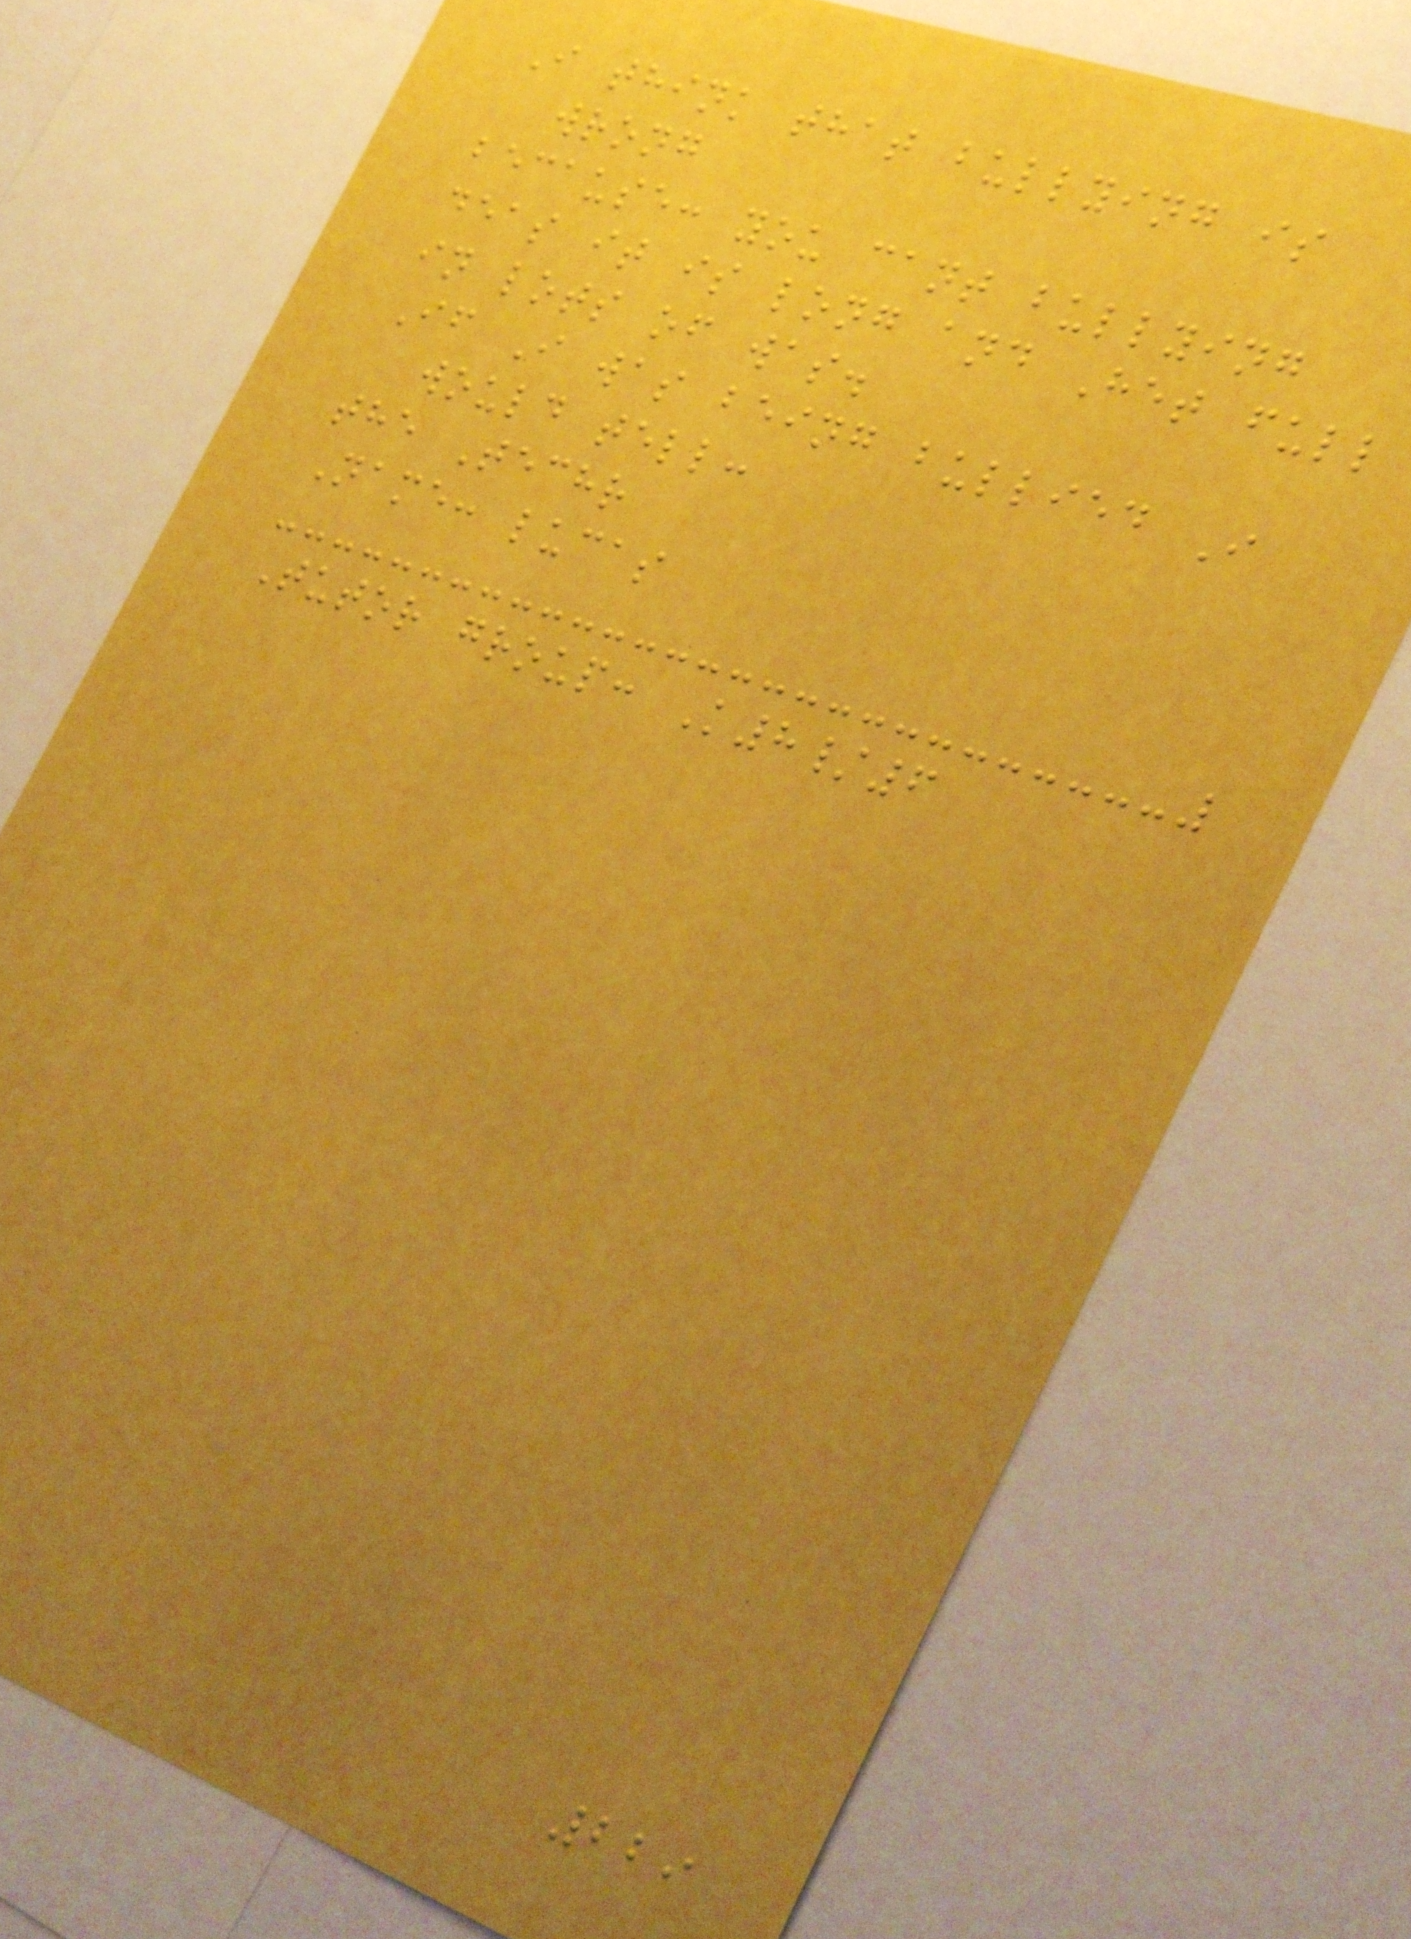I think that bullying is
wrong
because: you cant bullying
deas it is long and Het full
in lots of was.
If I was being bullied I
would tell:
the Techr
Name: lucas
Tutor group: K8/6
229
